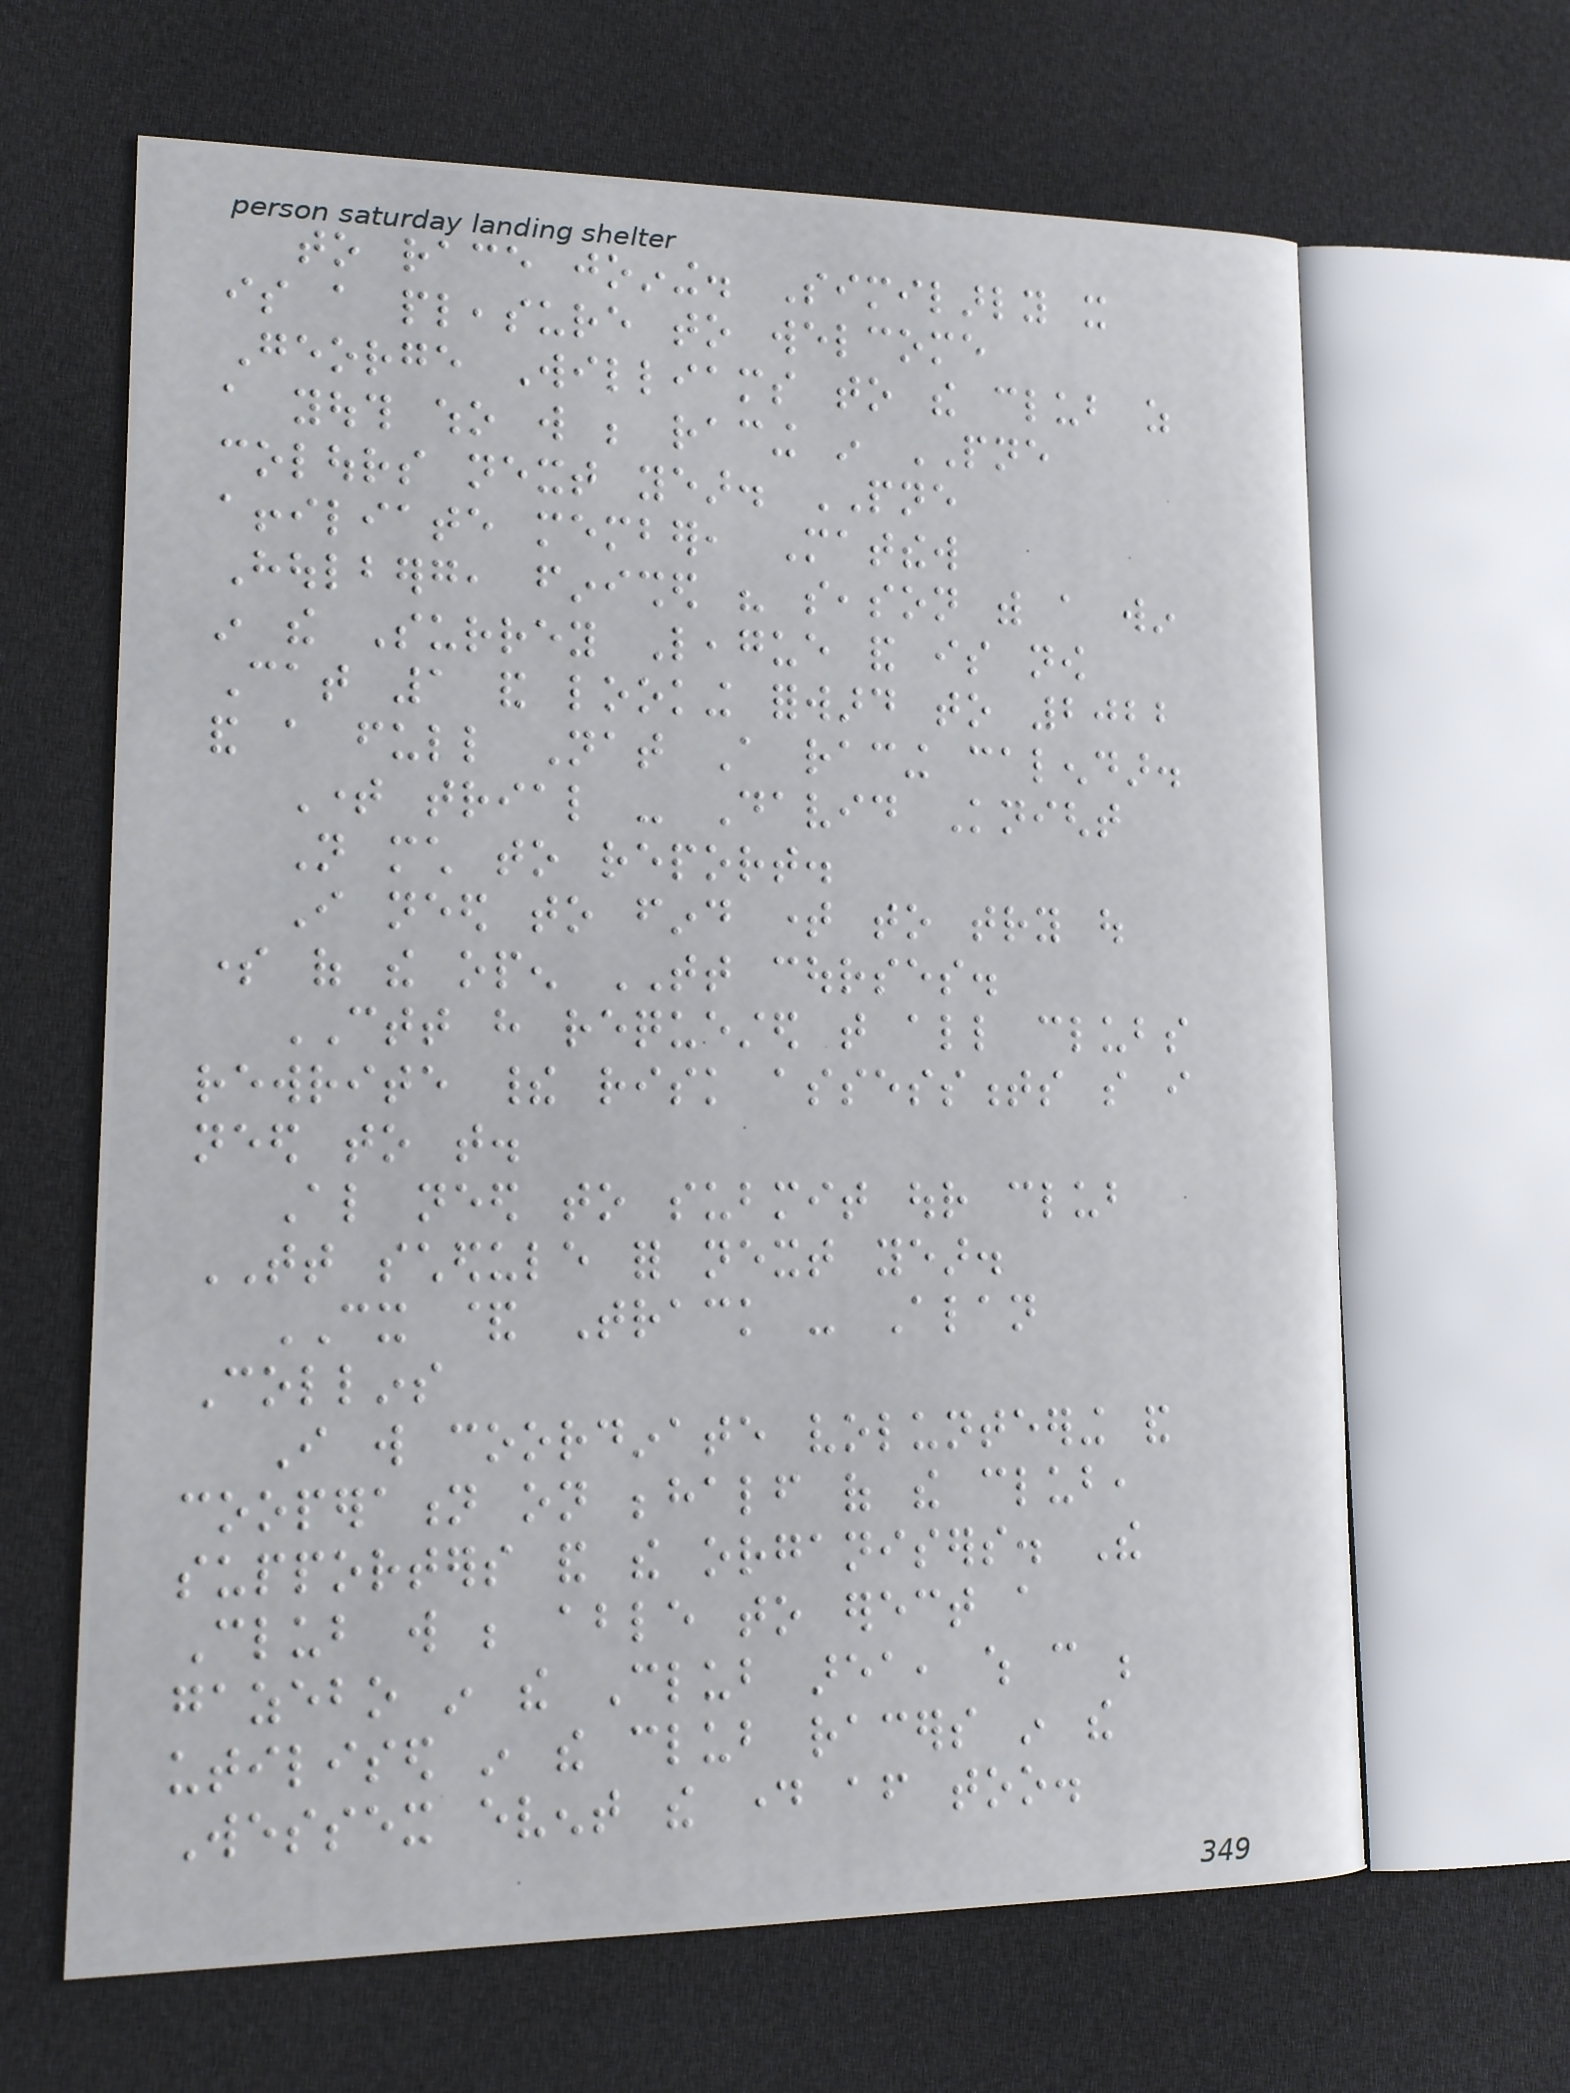to race joining. Similarly it
is a pleasure to welcome
George Williams to the club as
a youth who will be racing in PNE
colours next year. PNE
affiliate member, Matthew
Houlberg, finished his season with a win
in the Surrey League and is now
Cat 1 and looking forward to 2022
and a full Nat A racing calendar.
Time trial - David Knight
Not much to report.
I need to find time to try out
some of the open TT courses.
CTT have requested that all clubs
rewrite their risk assessments so i
need to that.
Also need to submit our club
TT schedule for next year.
CX & Track - Alan
Collins
I will coordinate volunteering and
cooperation on behalf of the club,
supporters and the organisers. The
Club will be able to erect a
gazebo in the Club area, which can be
utilised in the club racers in the
Wessex event the day after too.
